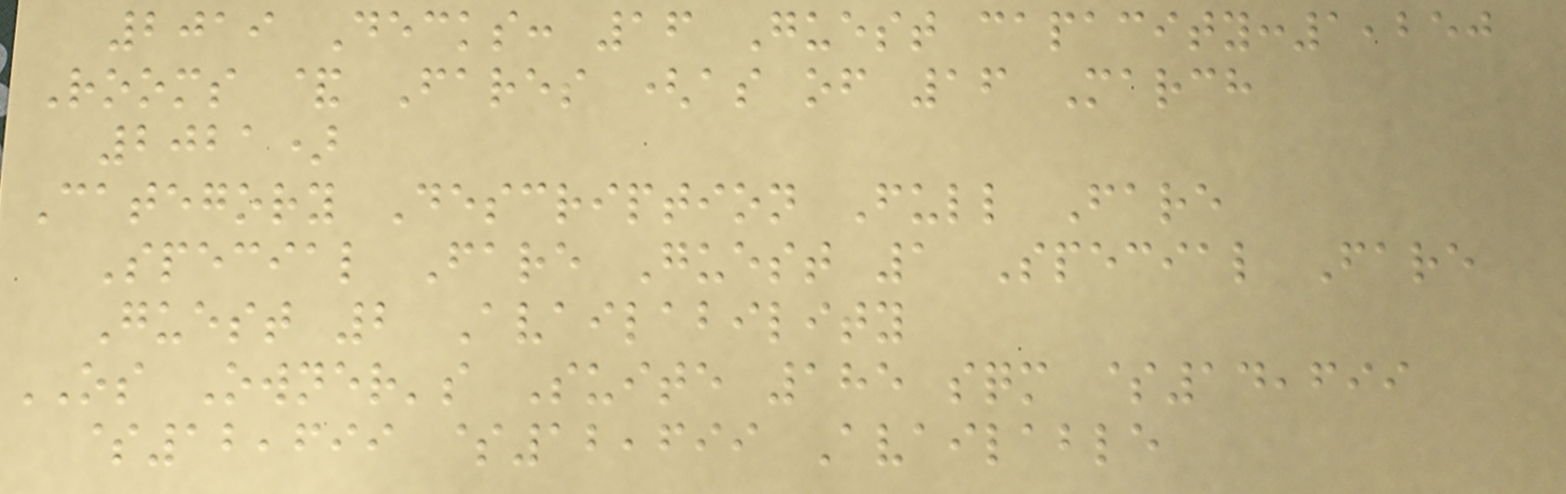2019 Decks: 16 Guest capacity:1,250
Rooms & Fares (as of 16 March
2021)
Category Description Full Fare
Special Fare Guest 1 Special Fare
Guest 2 Availability
OS Owner's Suite 185 sqm $14,699
$12,699 $12,699 Available
